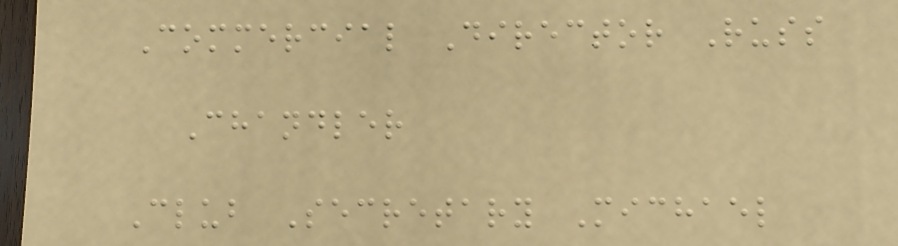Commercial Director Russ
Chandler
Club Secretary Michael
